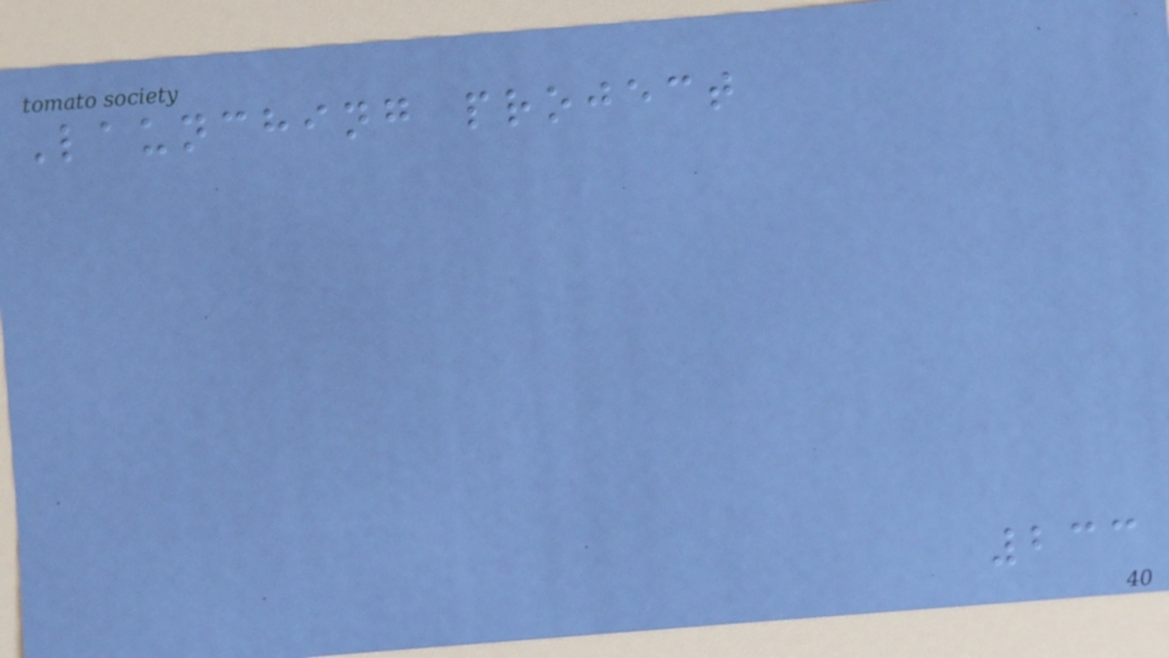Launching project
233
